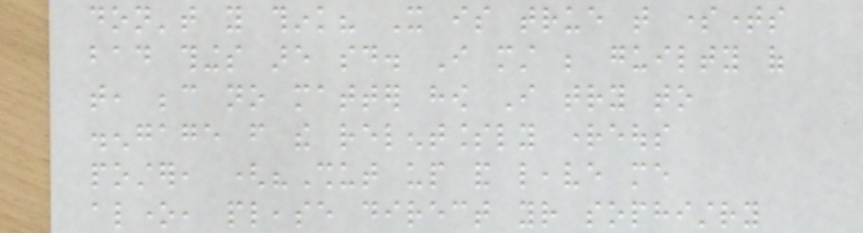don't you think? It is true that sometimes
bad things are said. I must be guilty of
that, because no matter how I try to
disengage from the relentlessly righteous
poster, ("Shut up and leave me
alone, please direct your sophistry
